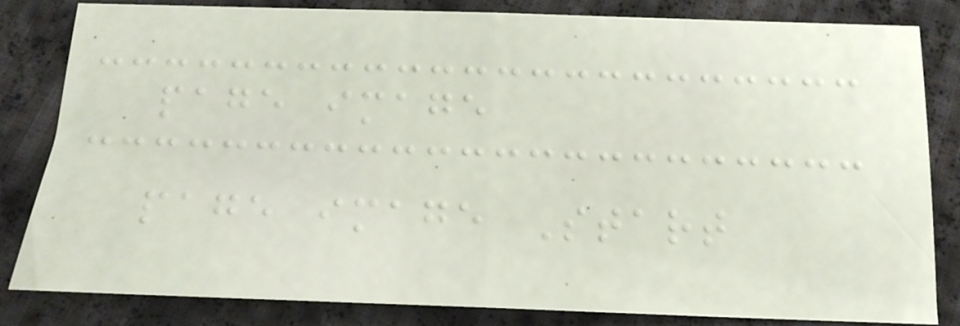page image
page image Start
